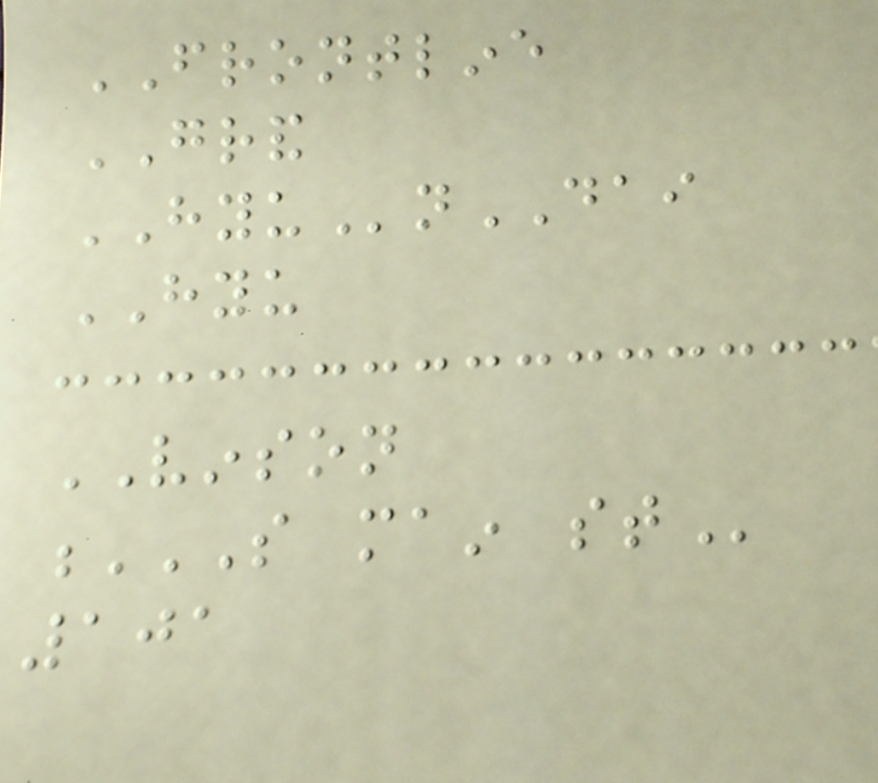FRONTLINE
GRAND
HYUnDAI
HYU
VINSON
S MAIN ST
101
